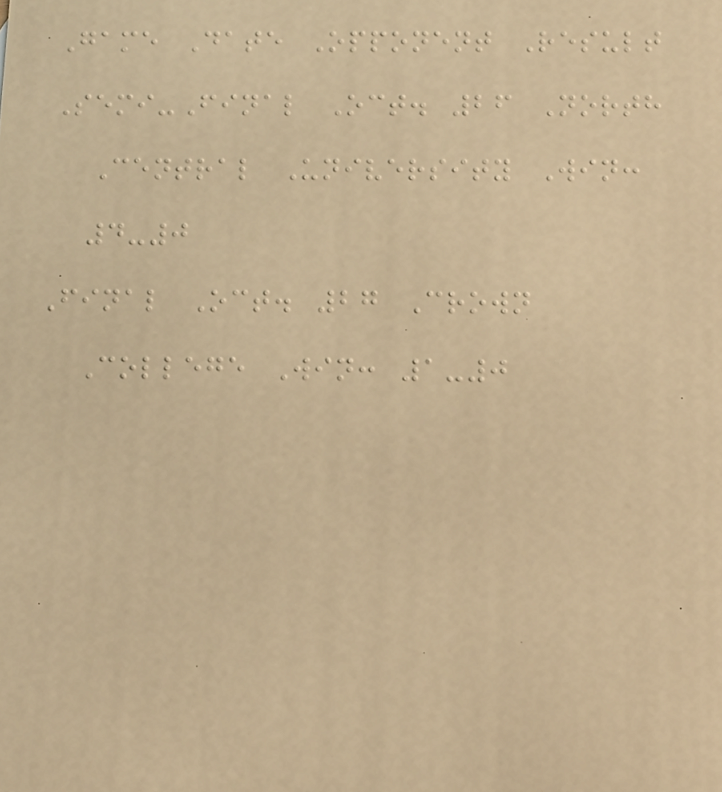Game Date Opponent Result
Semi-Final Oct. 26 North
Central University Win:
4-0
Final Oct. 27 Crown
College Win: 1-0
